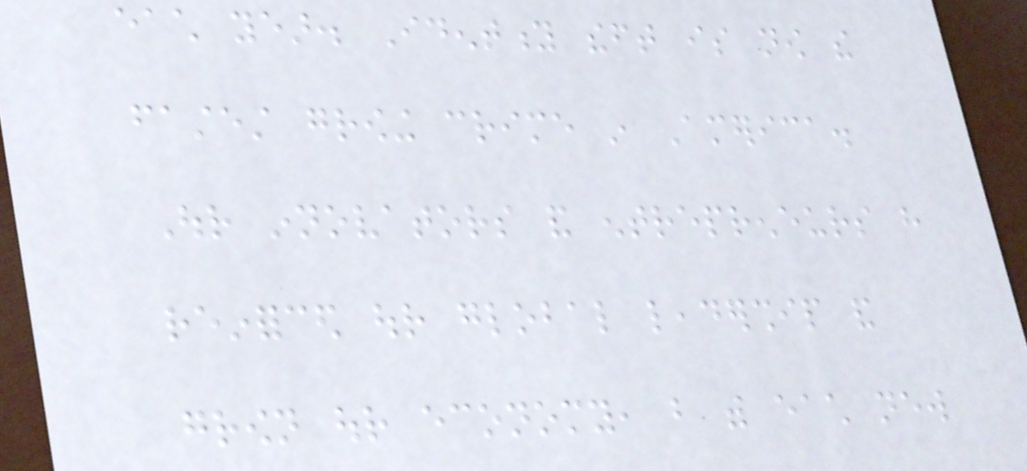each year. Identity theft is now the
fastest growing crime in America.
Our innovators and entrepreneurs have
reinforced our global leadership and
grown our economy, but with each new
